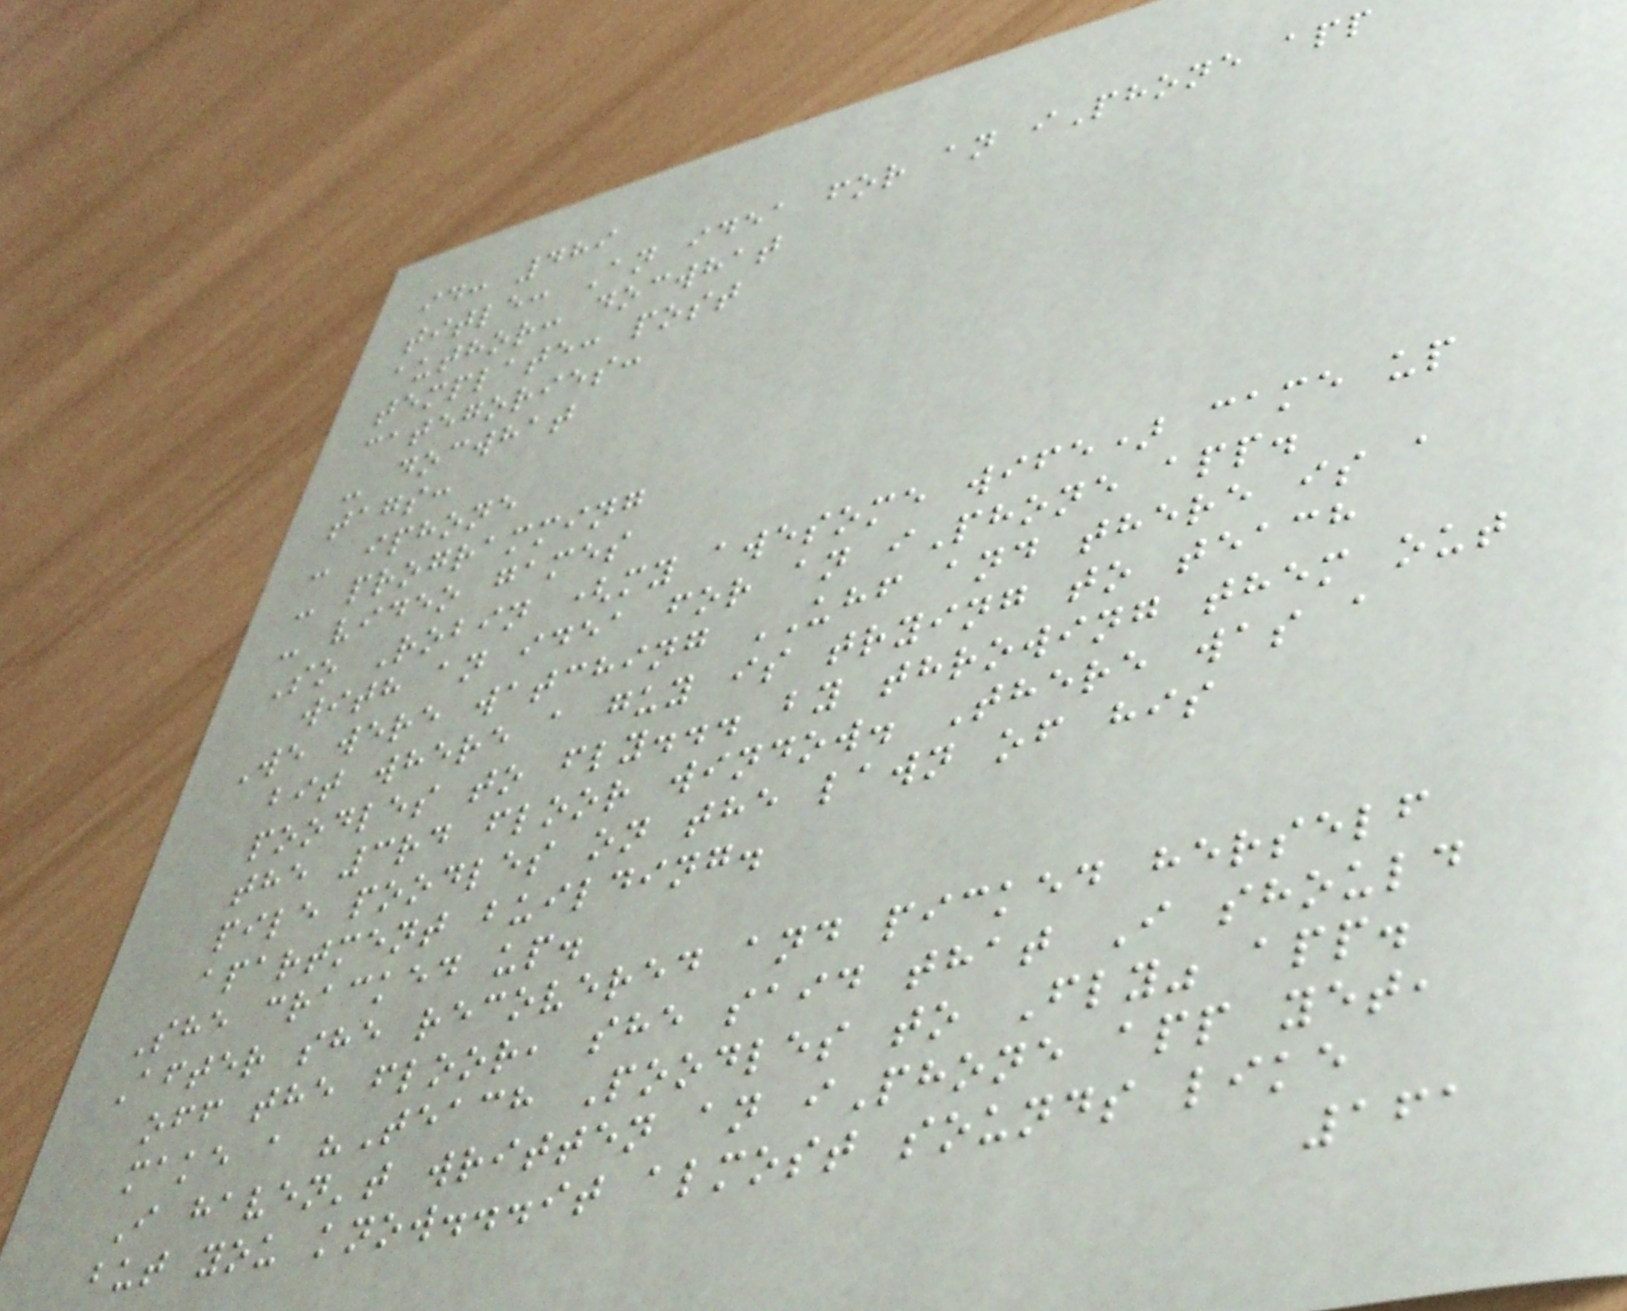id: 489
title: An idea for an iPhone app
author: docwhat
template: post
categories:
- docwhat
tags:
- iphone
- programming
- video games
So Robin (my awesome wife) came up
with an idea for an iPhone app.
We were watching UHF and there is a
bit where a guy is trying to teach
poodles to fly... by throwing them out
the 3rd floor window. There was a
pile poodles on the lawn of his
apartment building.
She cracked up.
After she recovered and picked herself
off the floor, she said that I should
make a "Teach Poodles to Fly" app.
I haven't written an iPhone app yet,
but you know...it almost sounds like
161
